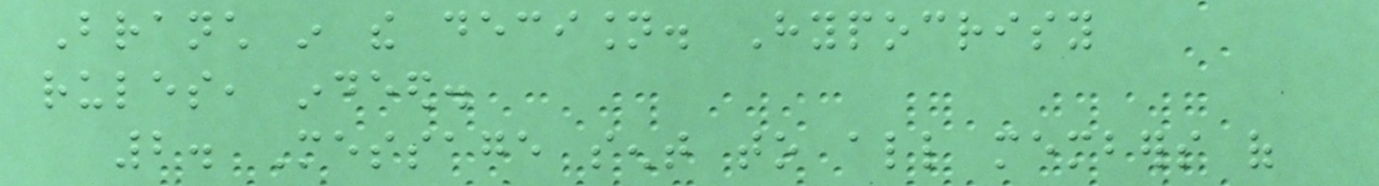Branch in the decision. Hypocrisy
rules, indeed.
2. Message sent to all members of
